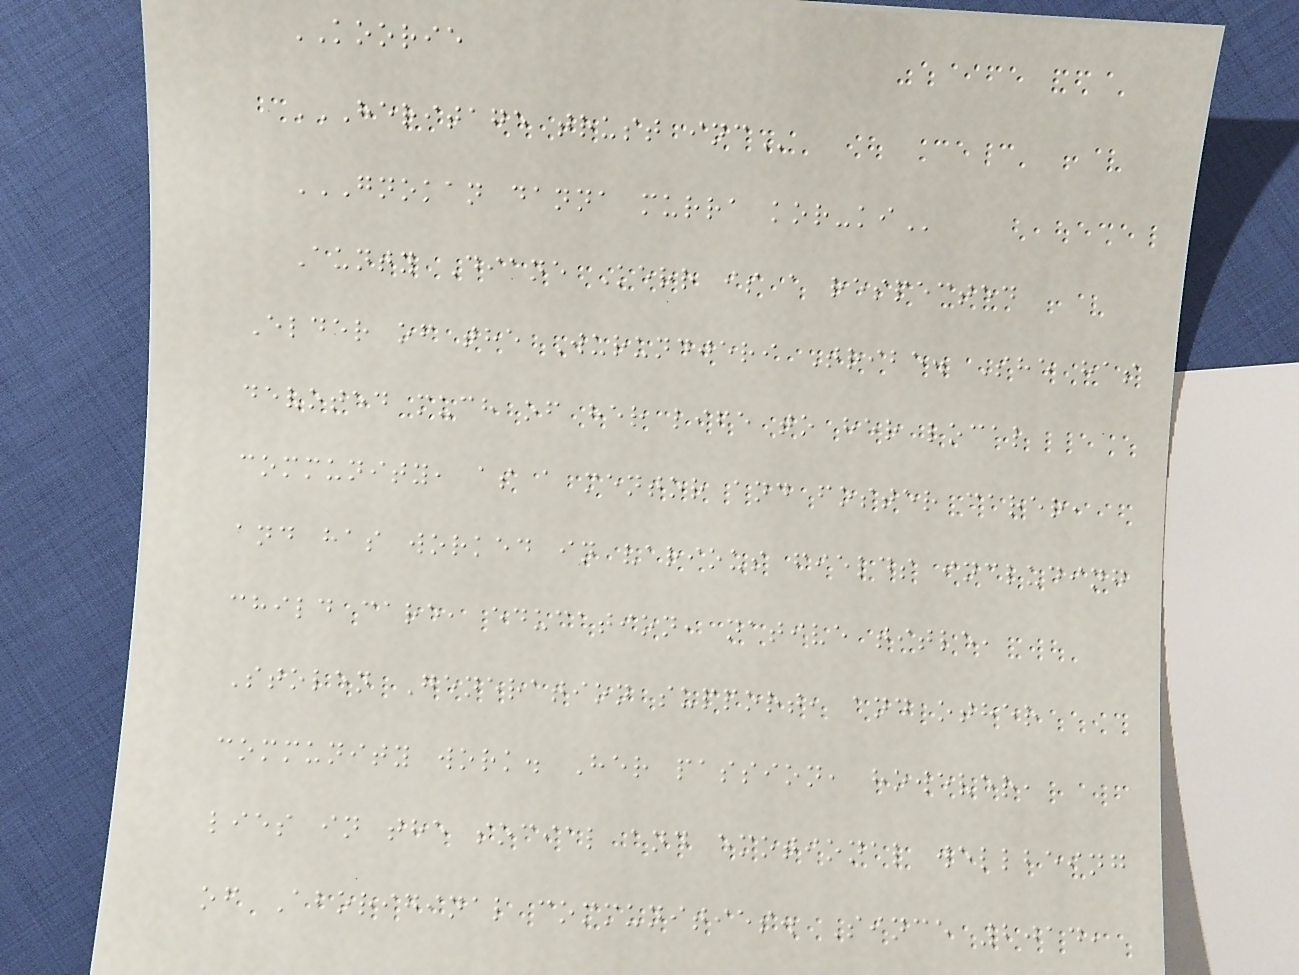KOORIE
HERITAGE TRUST INC
GNOKAN DANNA MURRA KOR-KI
Aunty Diane Kerr is a respected
Elder of the Wurundjeri Tribe. She has
devoted much of her life to her local
community, as a mentor and foster carer,
and has worked in various fields including
child care, education, native title,
Stolen Generation support, and other
community work. Her passion, however,
lies in the social and emotional wellbeing
of Aboriginal communities. Since 2014,
